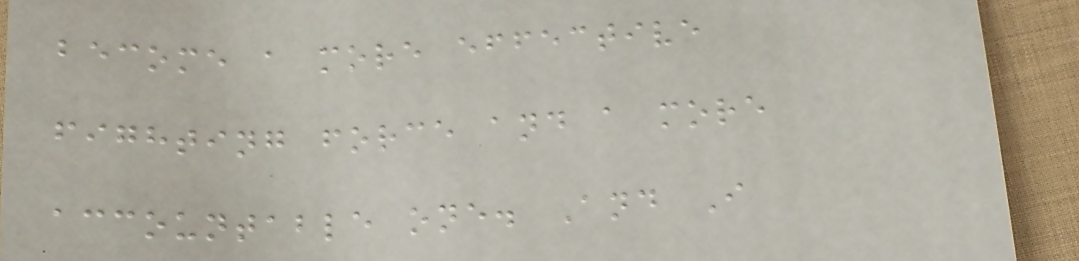become a more effective
fighting force and a more
accountable one. And I
